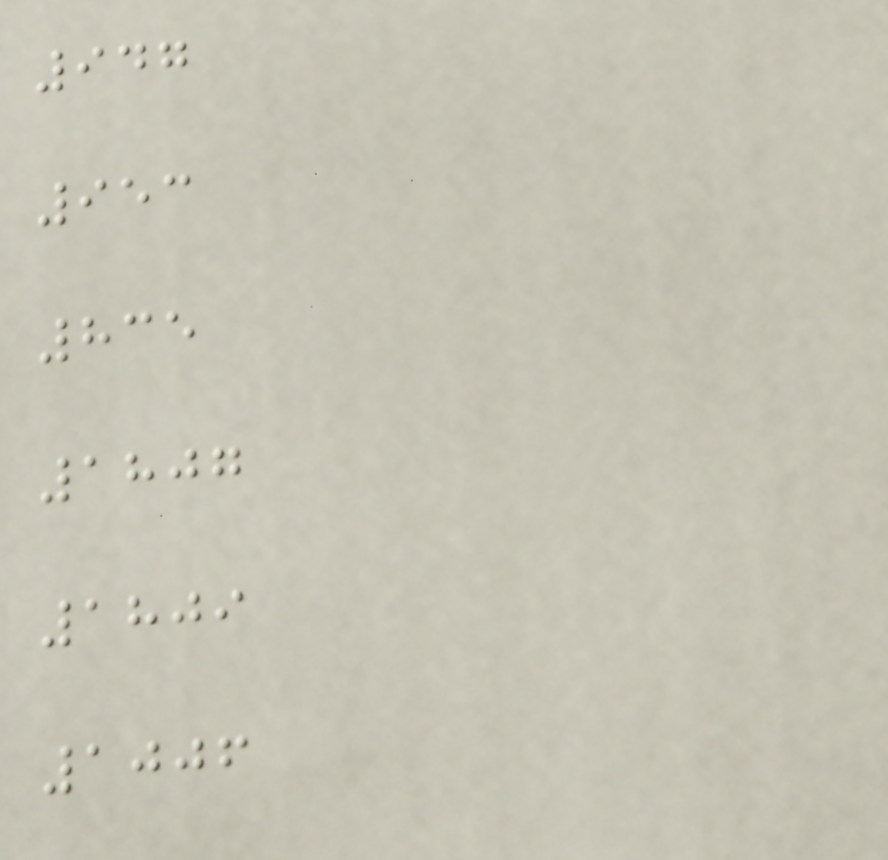947
953
835
1807
1809
1006
